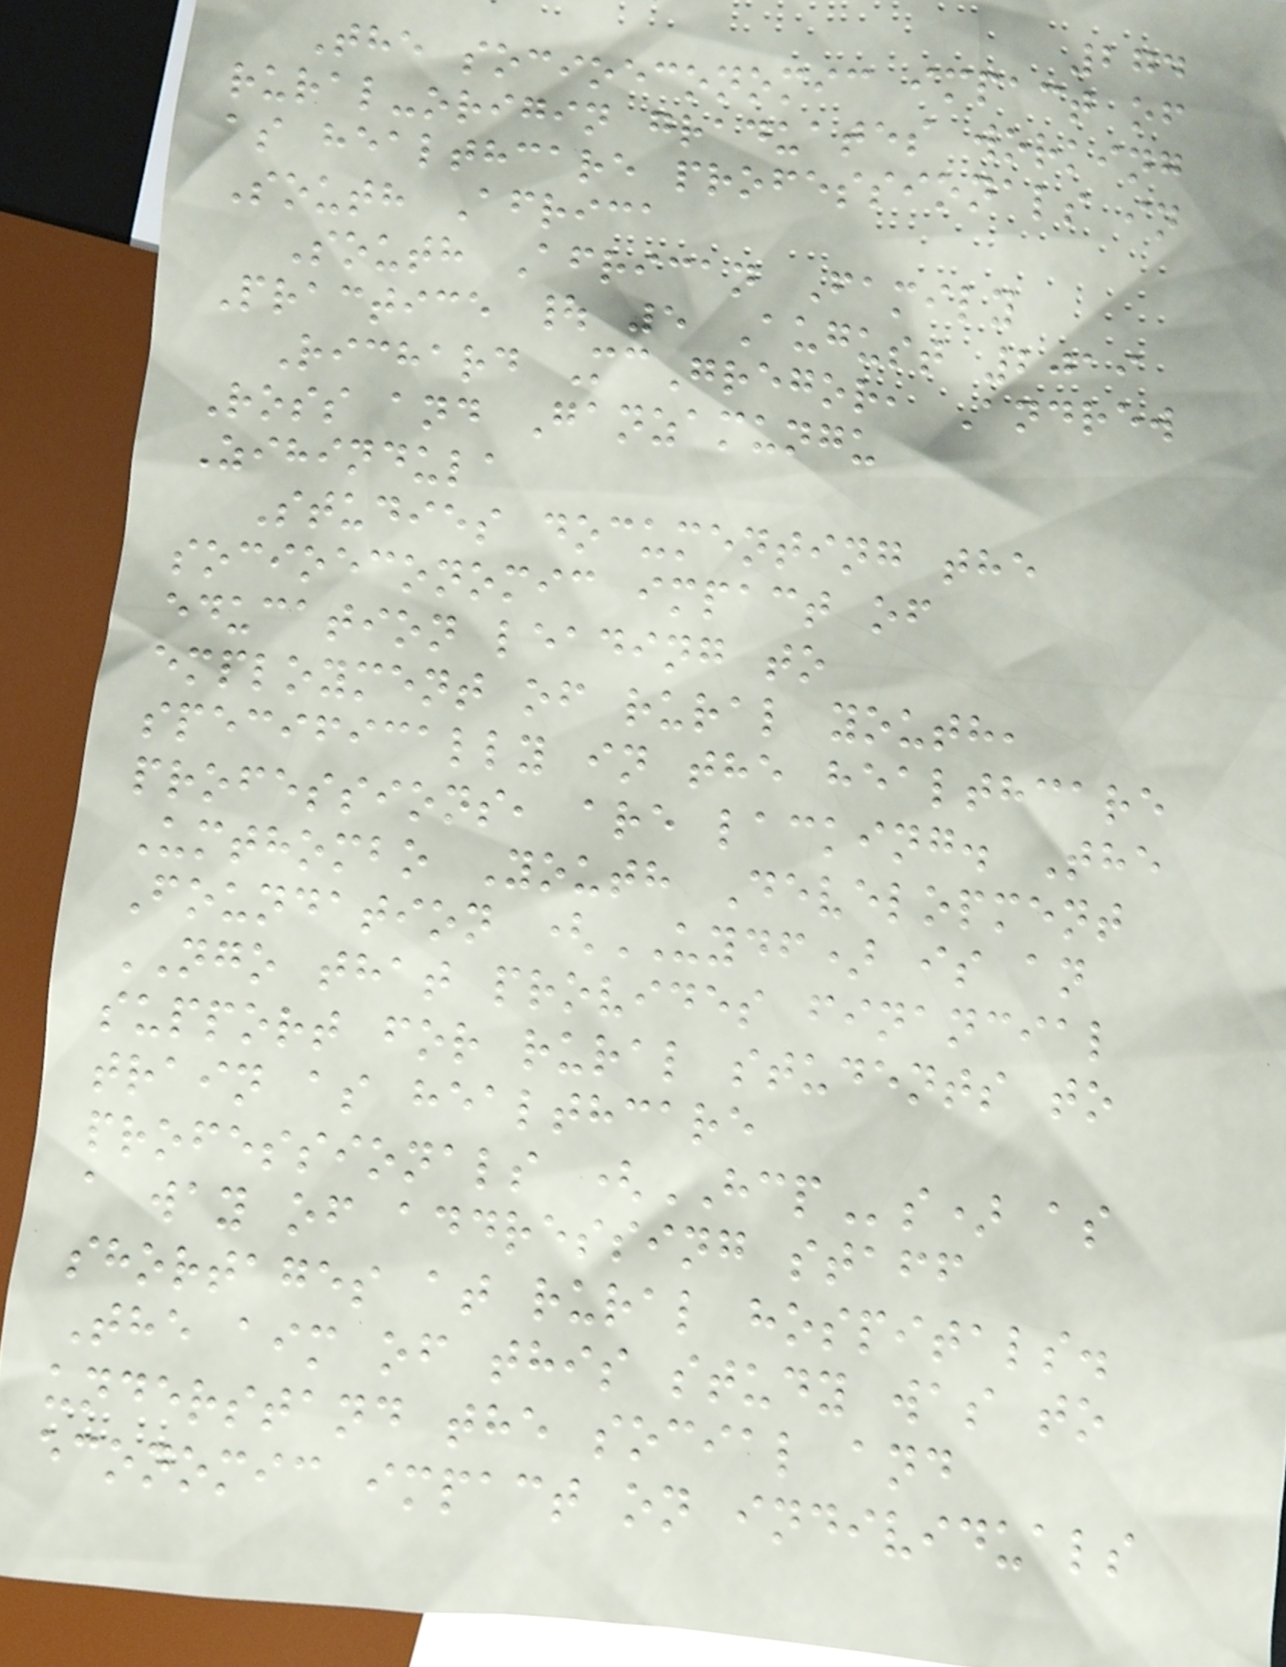274
The socioeconomic impact of
rural-origin graduates working
as healthcare professionals in
South Africa
South African Family
Practice | 5 August 2019
Richard McGregor, Andrew
Ross and Ganzamungu
Zihindula
Studies documenting the
socioeconomic impact of
education leading to
employment of rural youth,
specifically in the healthcare
professions, are lacking. The
Umthombo Youth Development
Foundation (UYDF) is an
NGO that provides financial
support for rural students to
train as healthcare
professionals (HCPs) as
a way of addressing staff
shortages at rural hospitals.
The aim of this study was to
understand the social and
economic impact on individuals
